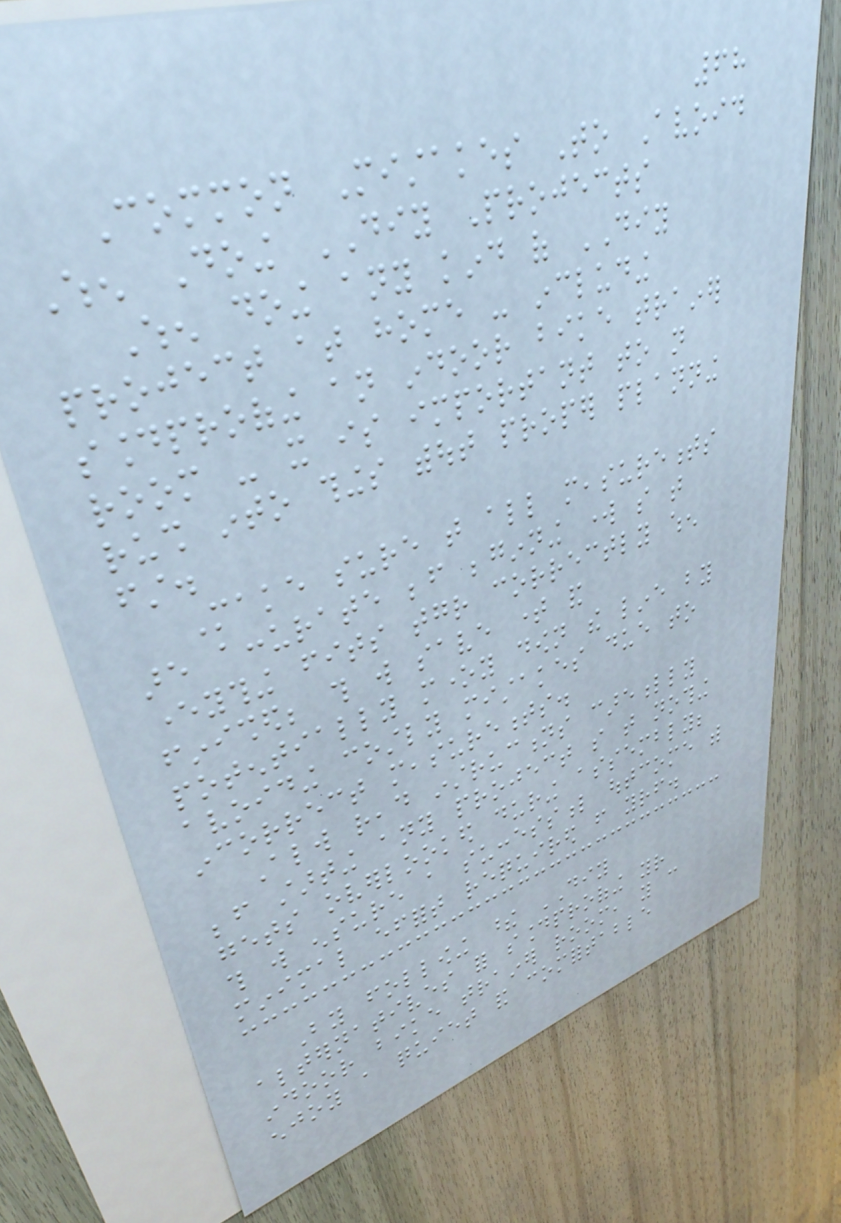68
Common Mistakes To Avoid
When Doing DIY Projects
When doing any kind of DIY
project at home - including
soundproofing an indoor bike trainer
room - it is important to not
rush into things without proper planning
first.
Make sure that all measurements
are accurate before beginning work so that
everything fits together correctly when
finished; this will save time and
potentially money down the line by
avoiding costly mistakes due to
incorrect measurements.
Always read instructions carefully
before starting any project so that nothing
gets overlooked during assembly;
this will ensure a successful outcome with
minimal effort required from yourself.
By following these DIY
alternatives for soundproofing your
indoor bike trainer room, you can
enjoy a quiet and comfortable
